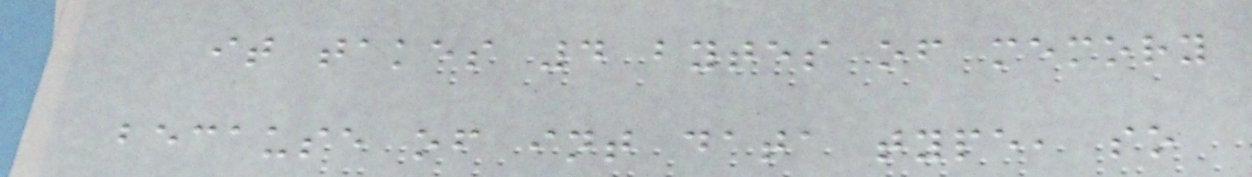it takes 4 bytes of memory
because of int data type, so
